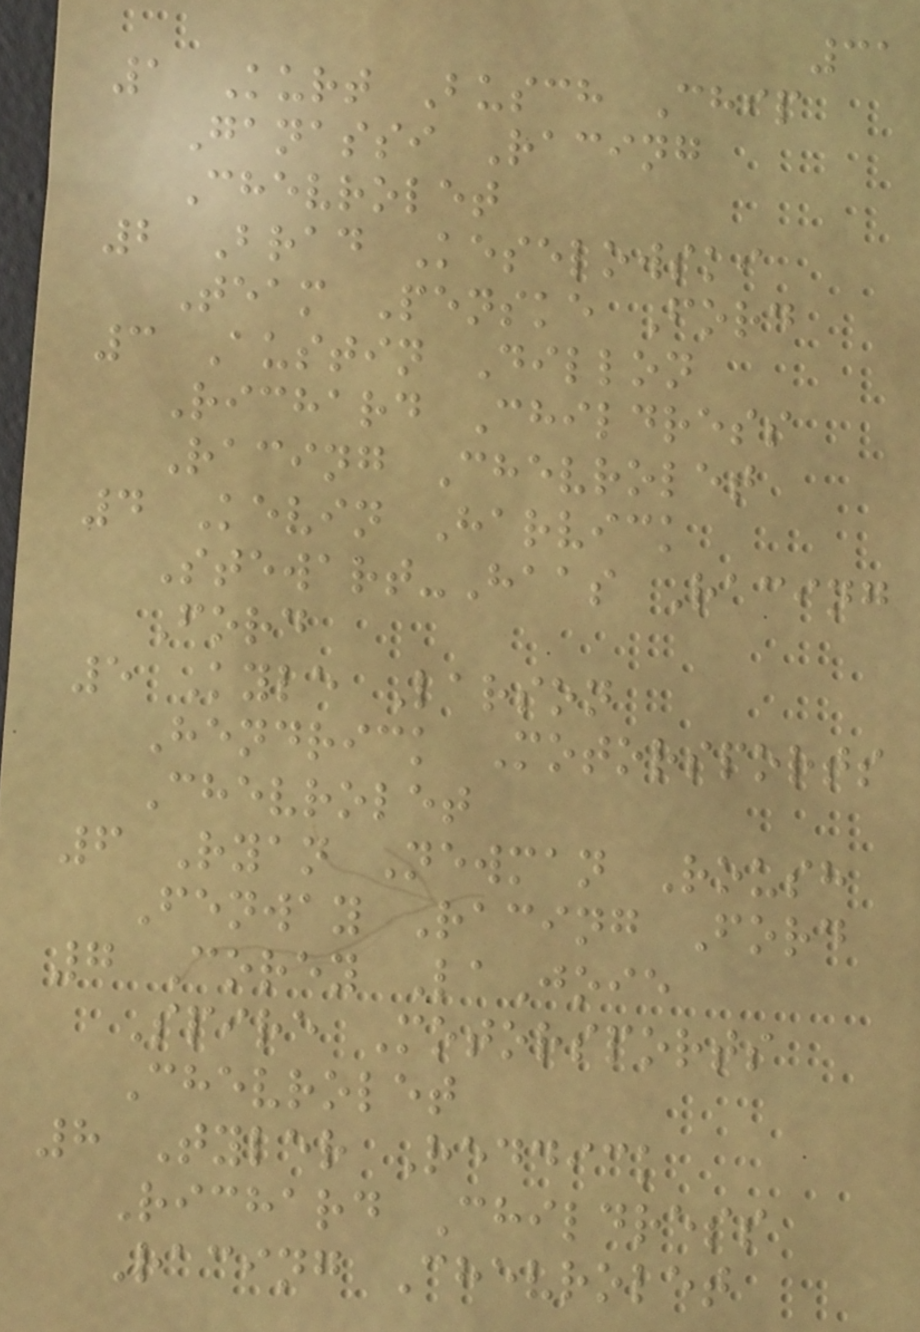31
1 Kurt Busch Chip
Ganassi Racing
Chevrolet
2 Brad Keselowski
Team Penske Ford
3 Austin Dillon
Richard Childress
Racing Chevrolet
4 Kevin Harvick
Stewart-Haas Racing
Ford
5 Kyle Larson
Hendrick Motorsports
Chevrolet
6 Ryan Newman Roush
Fenway Racing Ford
7 Corey LaJoie
Spire Motorsports
Chevrolet
8 Tyler Reddick
Richard Childress
Racing Chevrolet
